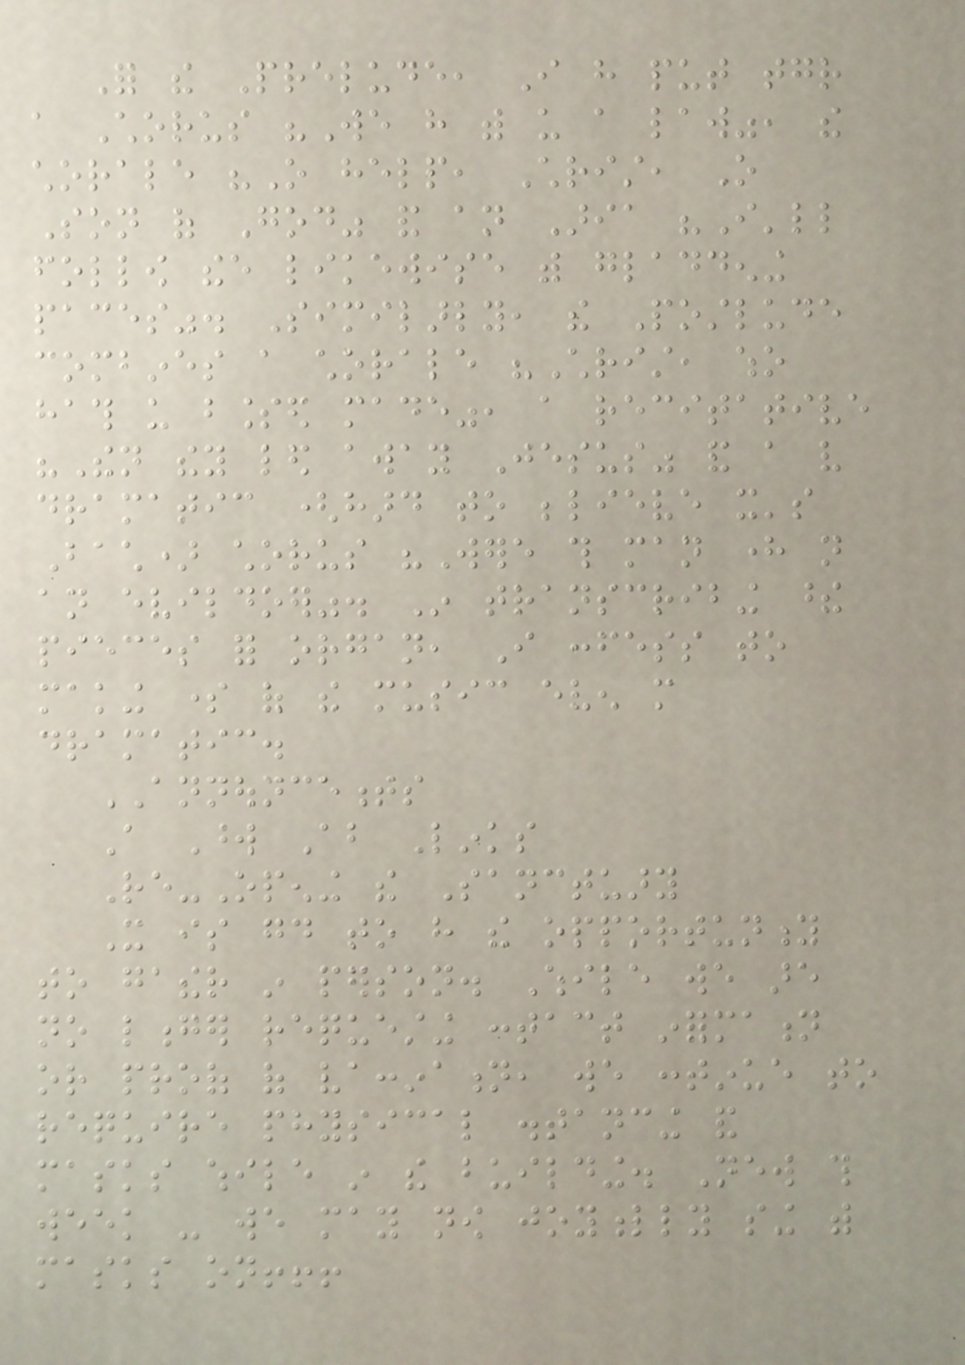For the Prelude, I have put together
a Chorus "We have with us a law", the
chorale "O help, Christ, O
Son of God" and an Aria "I'll
follow thee likewise with gladdening
paces". Similarly, the Postlude
combines a chorale "Christ, who
hath us blessed made", a recitative
"Then they led away Jesus" and a very
dramatic (hard to believe it's
Bach) chorus "Were this man here not
an evildoer". In transcribing these
pieces for organ, I confess to
making some of the music even more
dramatic.
ANNOUNCEMENTS
A Word About Links
Re-Opening the Sanctuary
It is good to have the opportunity
to gather in person. While we are
no longer requesting contact information
or proof of vaccination, we continue to
require physical distancing and
masks while in the building. New this
week - we may now joyfully sing with
masks on!!!
